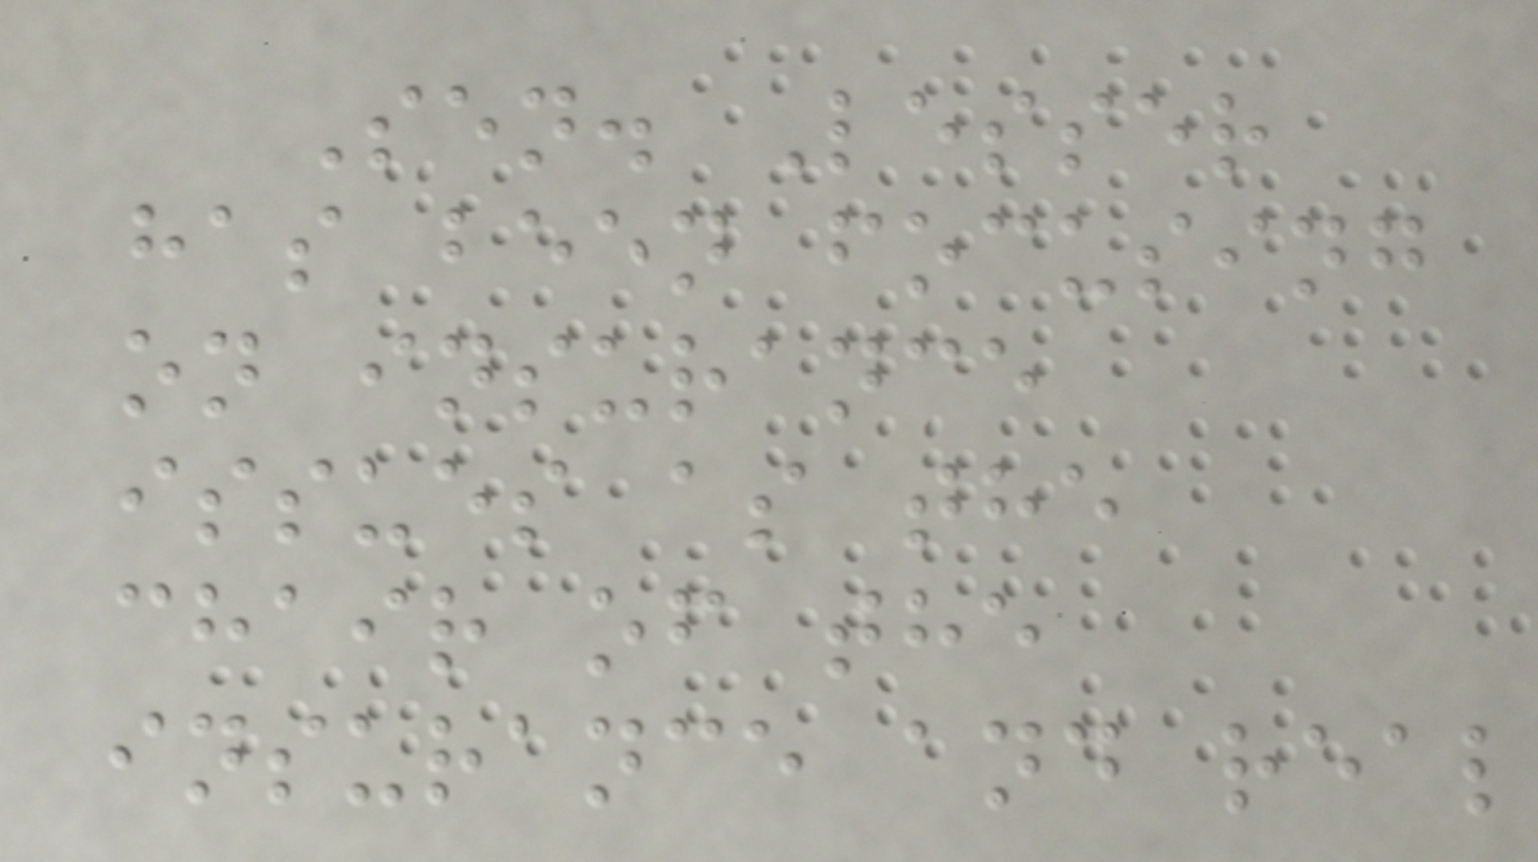Sen. Lesser
has been focusing
on insurance
issues as the
chair of the
insurance and real
